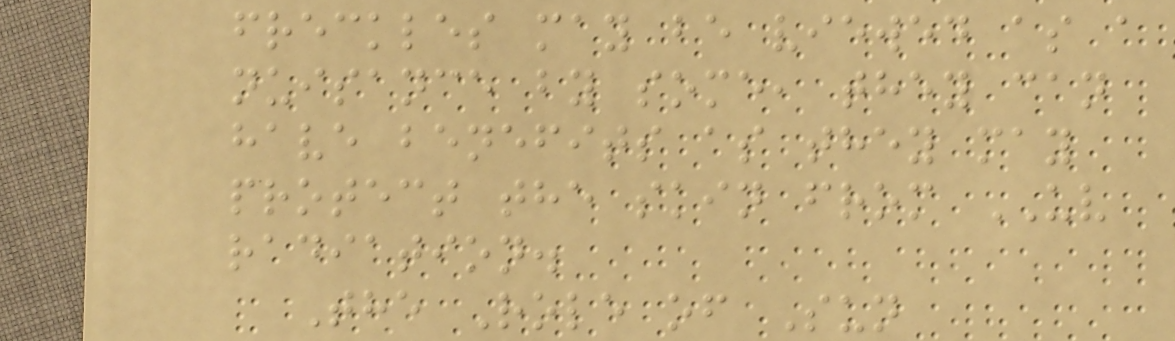freckles may be viewed as a
nuisance by some, they can
have benefits as they may
protect the skin from UV
radiation.
The Role of Sun
